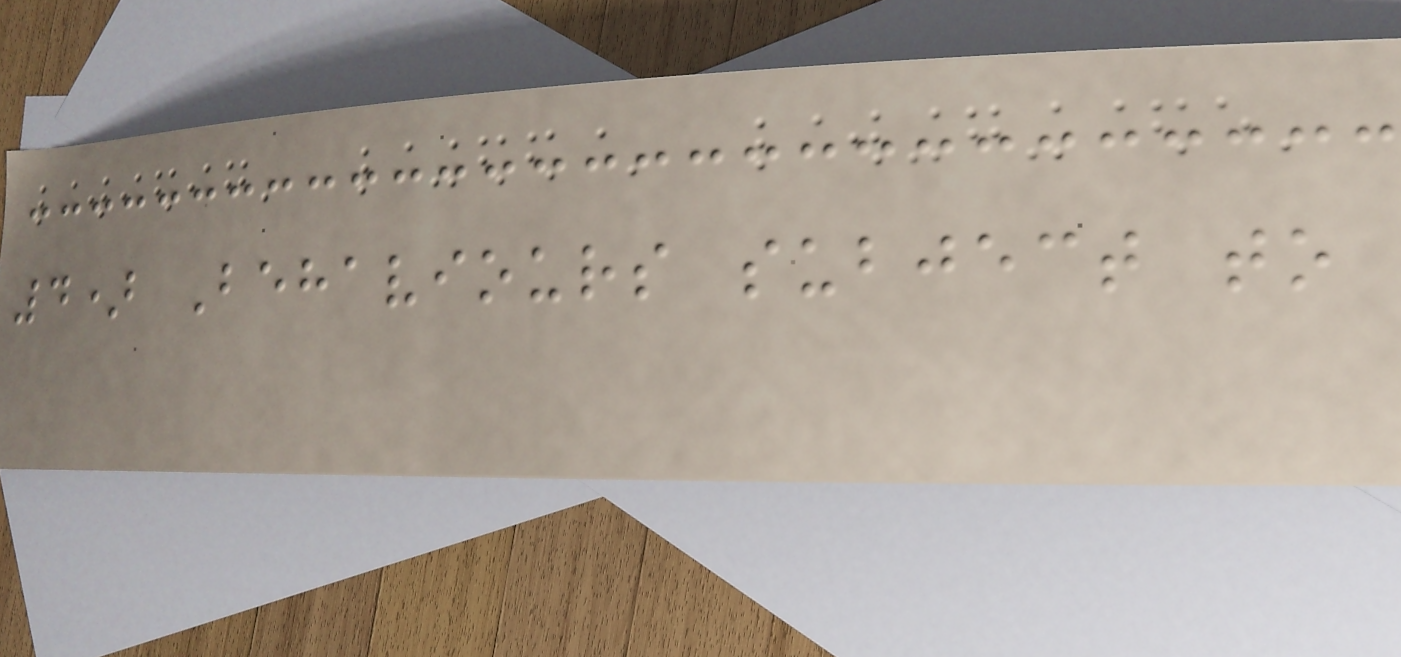4) Behaviours subject to
